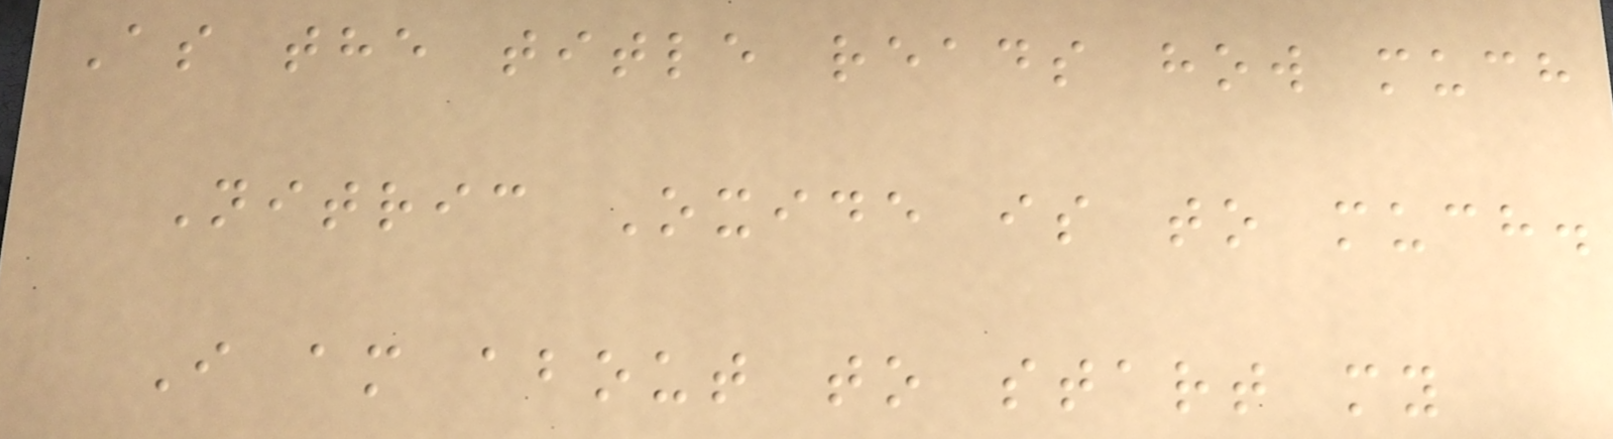As the title reads how much
Nitric Oxide is to much.
I am about to start my
